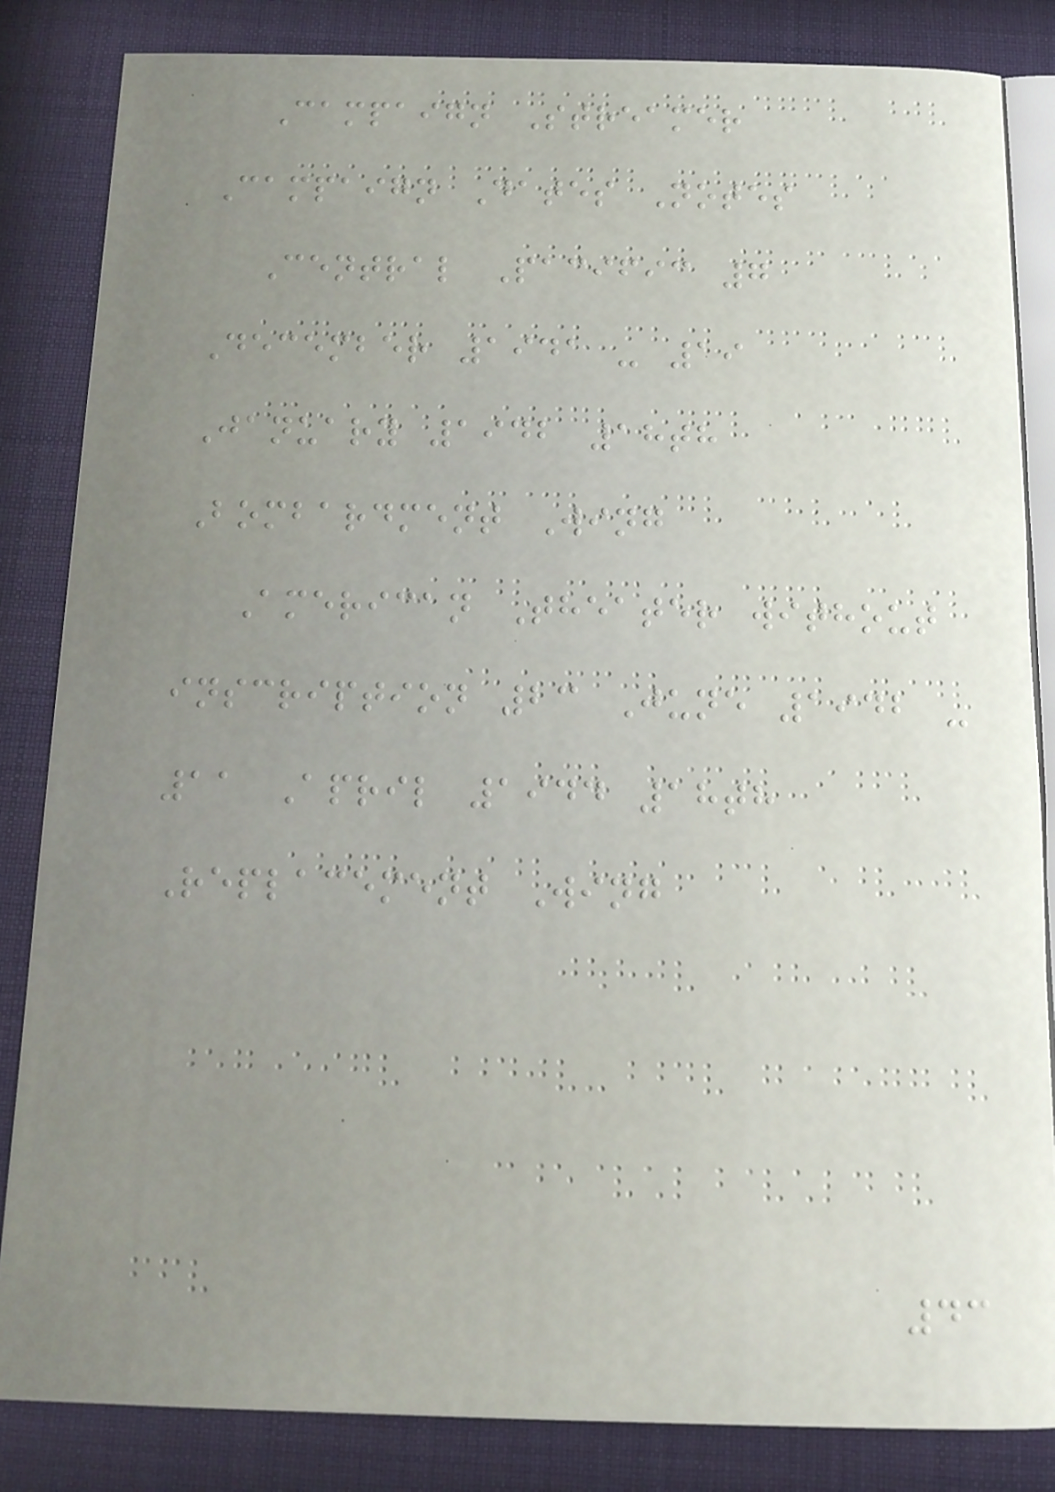Campaign Streamer
Campaign Dates Notes
Central Pacific 7
December 1941 - 19
January 1942 18th
Bombardment Wing
American Theater without
inscription 23 June 1942 -
11 April 1944 18th
Replacement Wing
43
